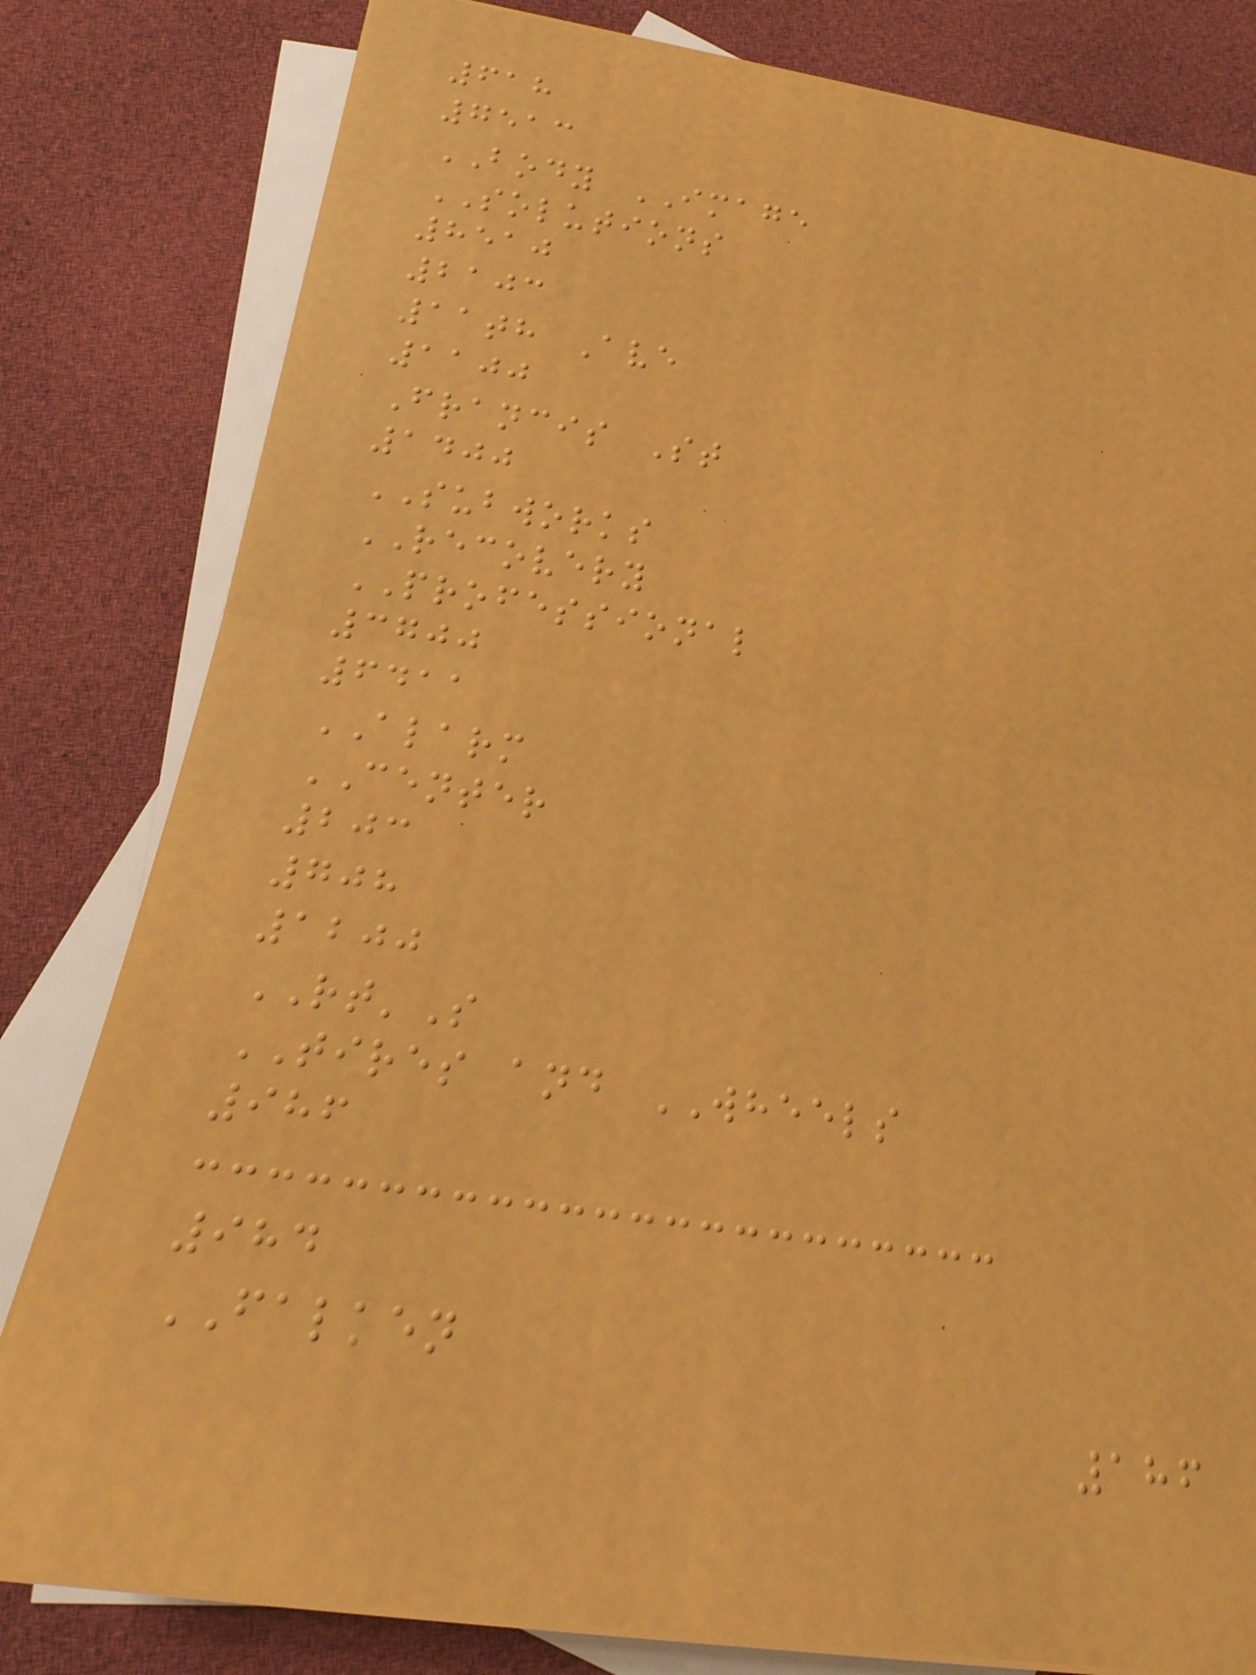618
7513
BODY IMAGE
SOLUTIONS
8510
2103
11th Ave
1100
Francis St
1400
SUBWORKS
RECOVERY
PROFESSIONAL
3700
6411
ALARM
CENTER
203
708
1200
RT'S
TIRES and WHEELS
986
984
FALKEN
186
